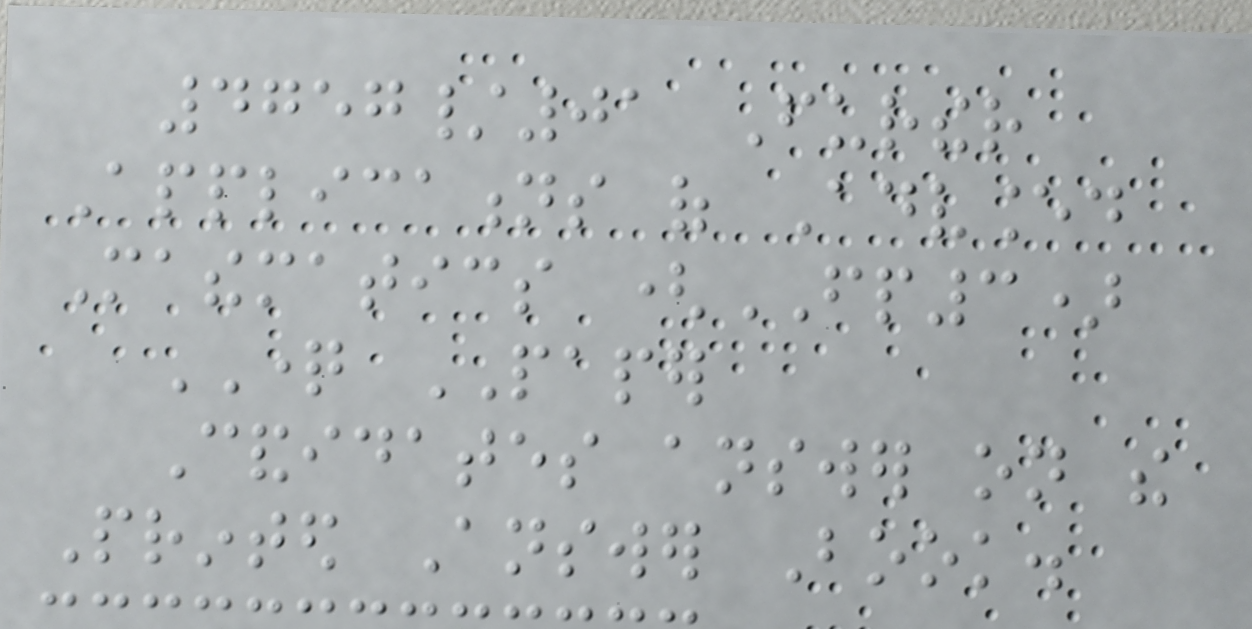4757/01 Further
Applications of Advanced
Mathematics (FP3)
QUESTION PAPER
Candidates answer on the
Printed Answer Book.
